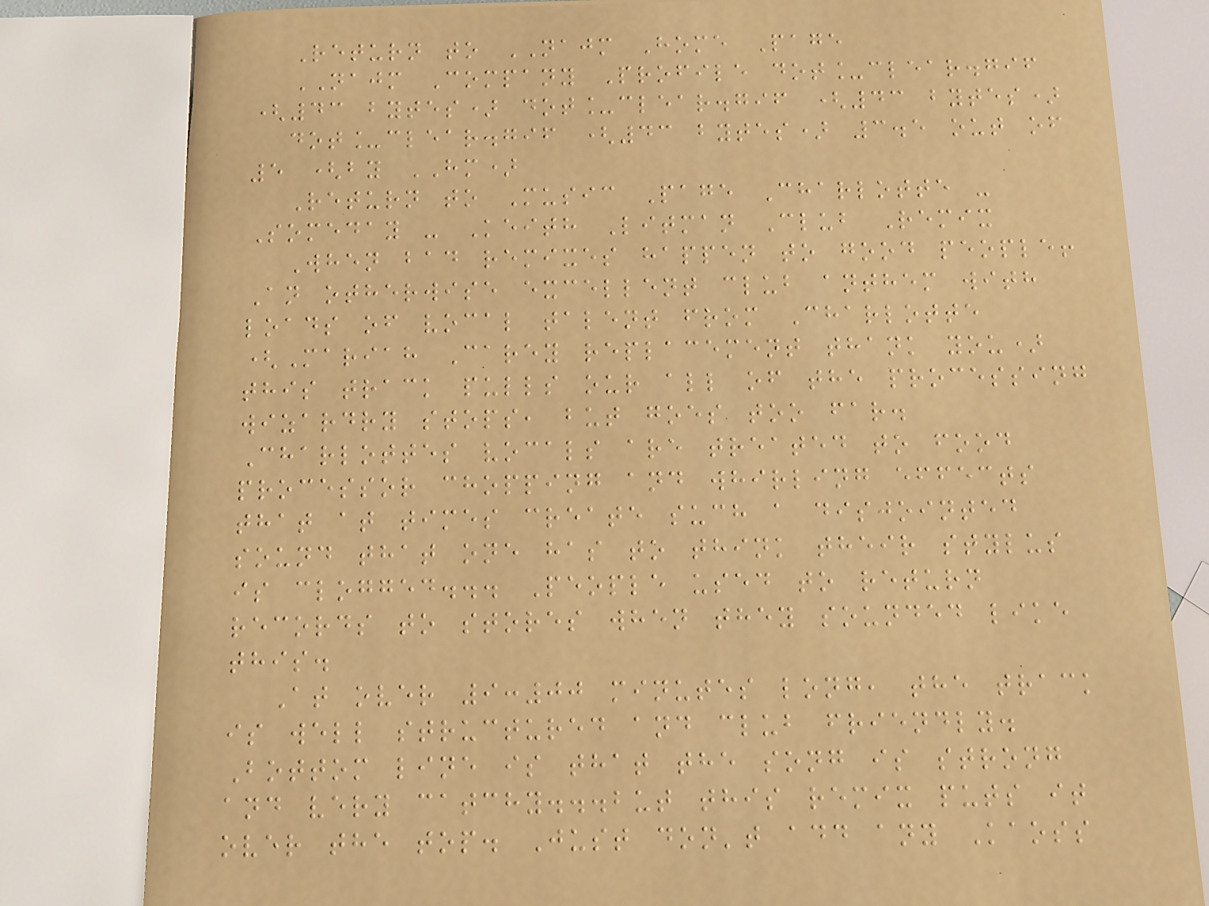Return to NAJM Home Page
NAJM Company Profile dot_clear.gif
(43 bytes) dot_clear.gif (43 bytes)
dot_clear.gif (43 bytes) 3.5 out of
5 (by HM)
Return to Music Page Charlotte -
Someday - Keith Litman Club Remix
When bad remixes happen to good people!
An otherwise excellent club anthem with
loads of vocal talent from Charlotte
(Mariah Carey replacement thank you)
this track pulls our all of the processing
wizardry stops, but goes too far.
Charlottes vocals are treated to food
processor chopping and whirling effects
that at times create such a disjointed
sound that one has to think their stylus
is clogged... People used to return
records to stores when they sounded like
this.
At over 9:00 minutes long, the track
is well structured and club friendly.
Bottom line is that the song is strong
and very catchy...but this remix puts it
over the top. Just don't add any Kaoss
